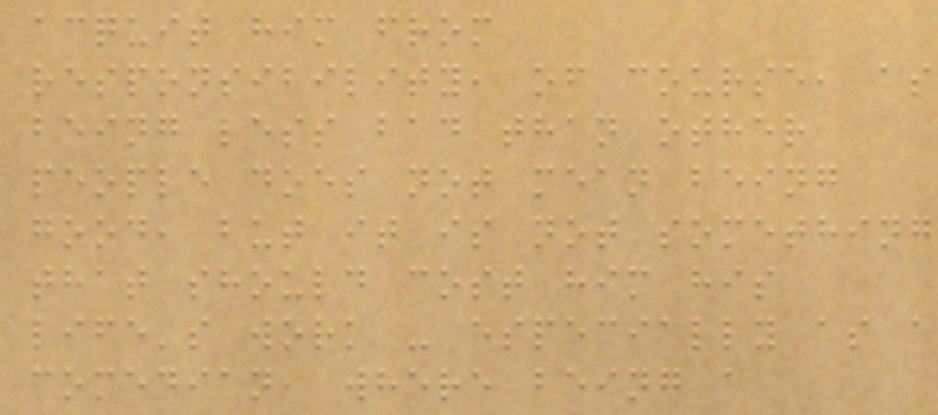acquit him from
responsibility, of course, as
being less bad than other
people does not mean being
good, but it is not something
that should cost him his
life's work - especially as a
comedian, where being a
